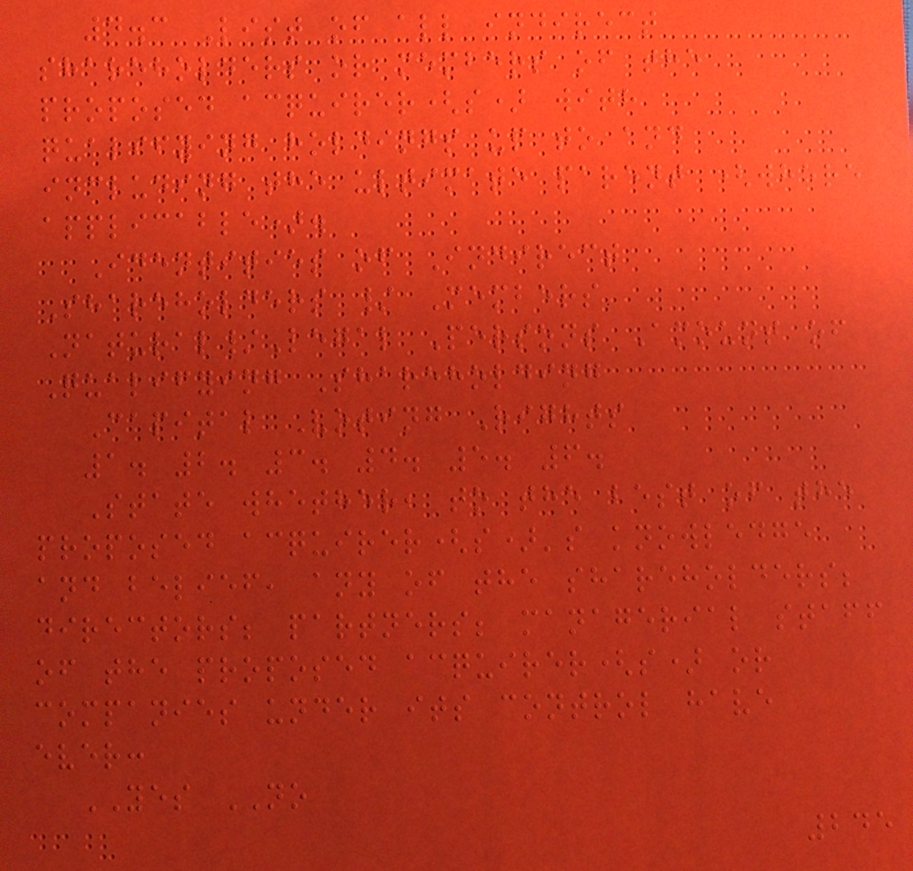4.3 List of all indirect
shareholders or members of the
proposed acquirer(s) with
qualifying holdings up to and
including the ultimate parent (where
applicable).
Identities of Indirect
Shareholders / Members
Natural/Legal Persons Amount of
Qualifying Shareholding
Capital Voting Rights
1. 2. 3. 4. 5. 6.
State whether, to the best of the
proposed acquirer(s)'s knowledge
and belief, any of the shareholders;
directors; partners; managerial staff
of the proposed acquirer(s) or
companies under its control have
ever:
YES NO
245
